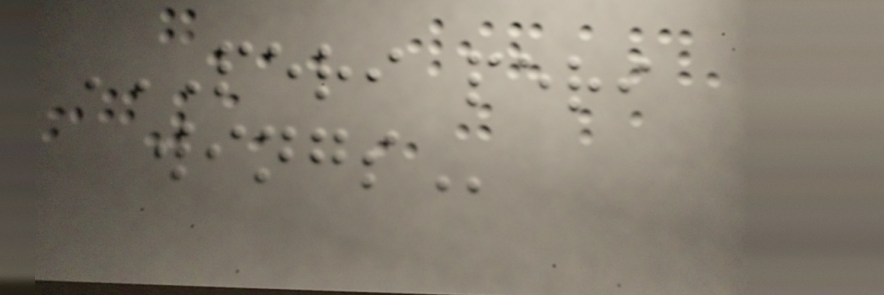PERI PERI
WINGS
